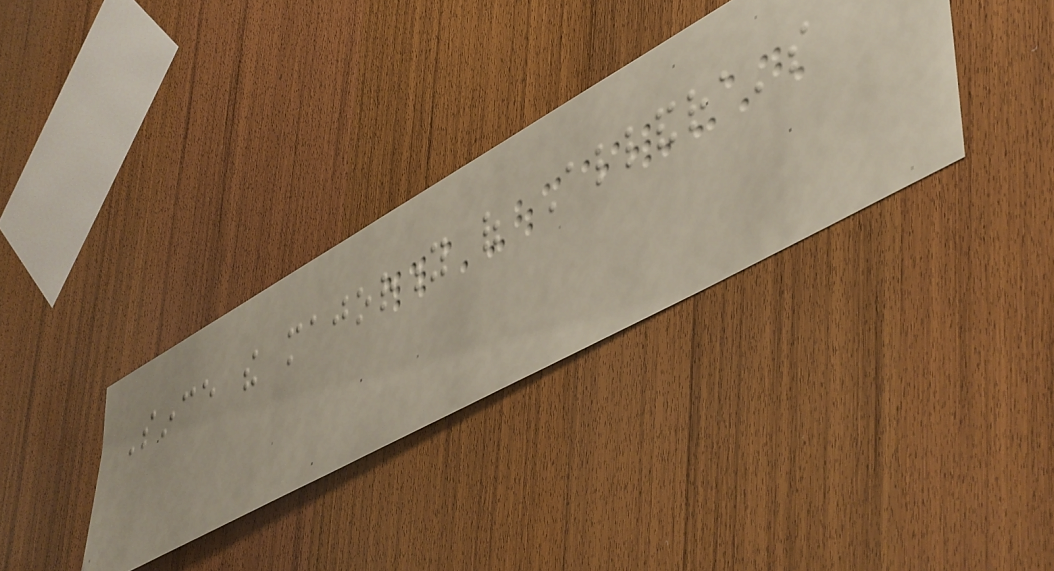Since the majority of Allandra's
